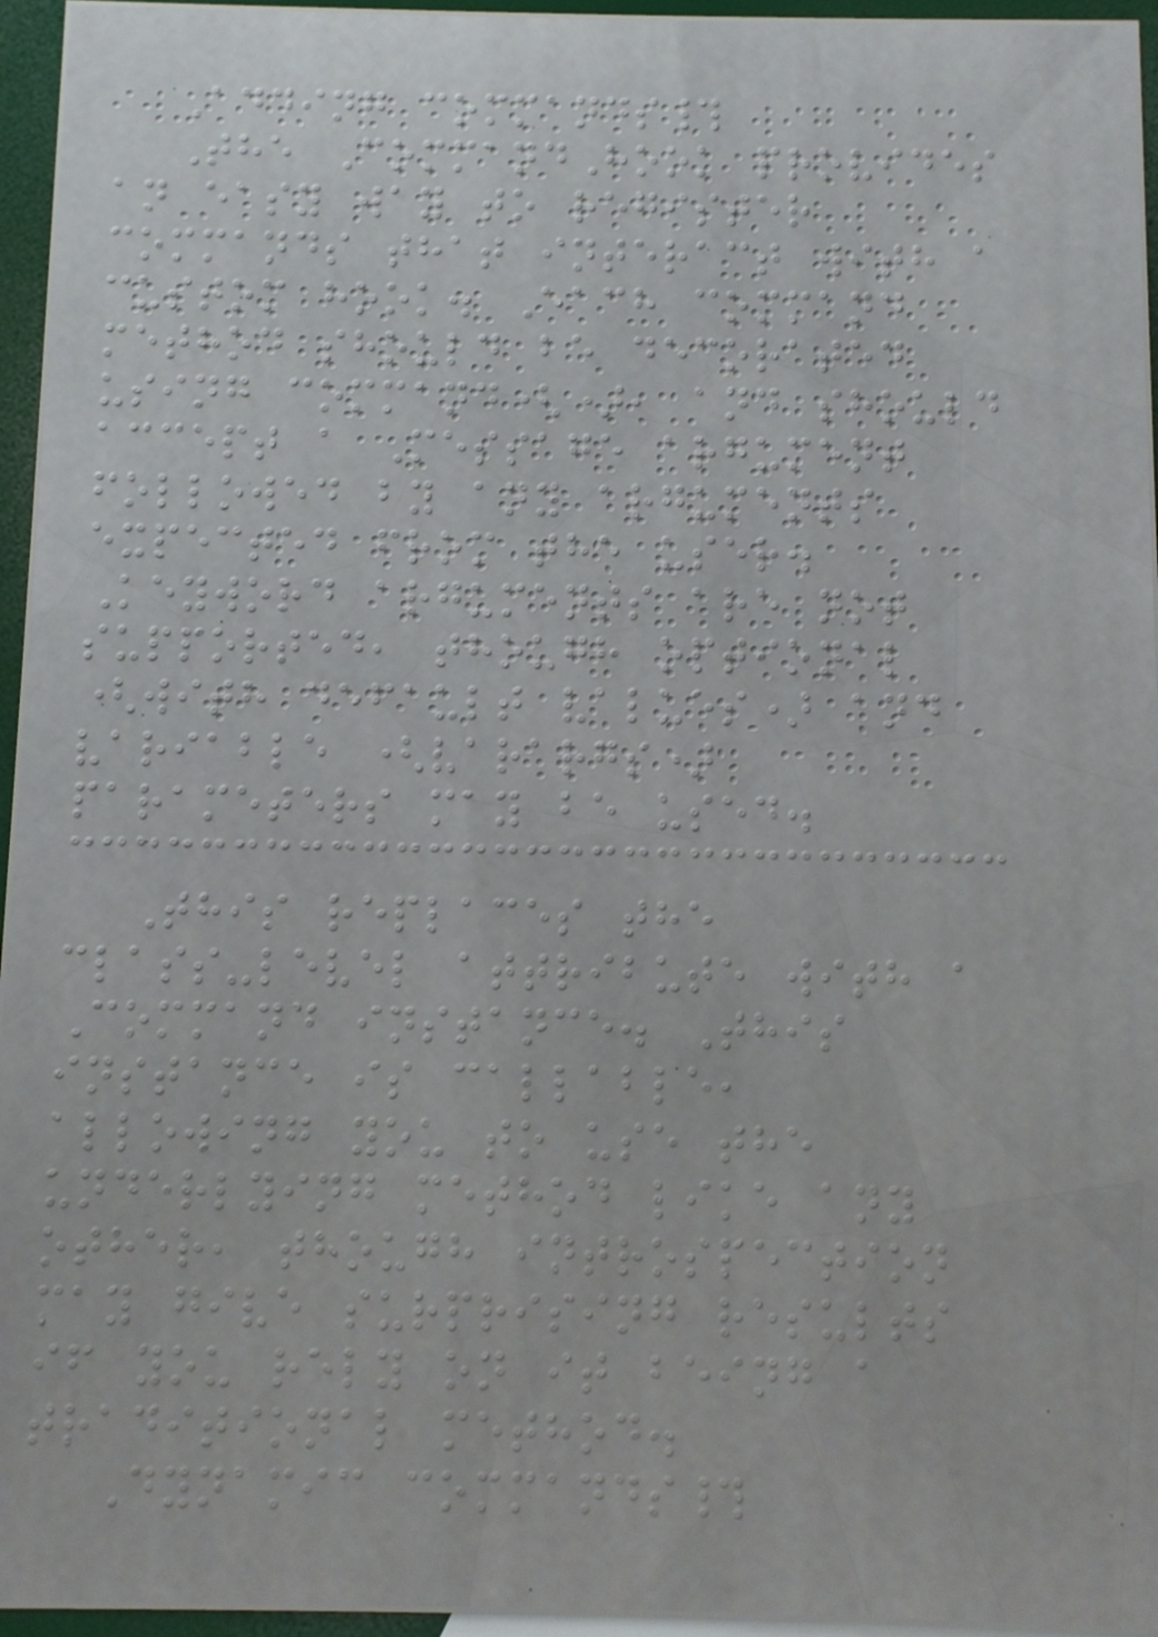Adding commands#
The CommandHook provides
an easy way to register
commands that interact with a
custom hook. Each command
method should be decorated
using command(), and should
accept a Message argument
followed by any arguments
expected from the user.
Keyword arguments are not
supported, though optional
(with default values) and
variable (varargs)
parameters may be used.
This replaces the
class-level attribute with a
Command instance. This
instance is callable,
allowing you to use the
underlying method like any
other, though introspection
may give surprising results
if you rely on it being a
traditional method.
Dynamic commands#
